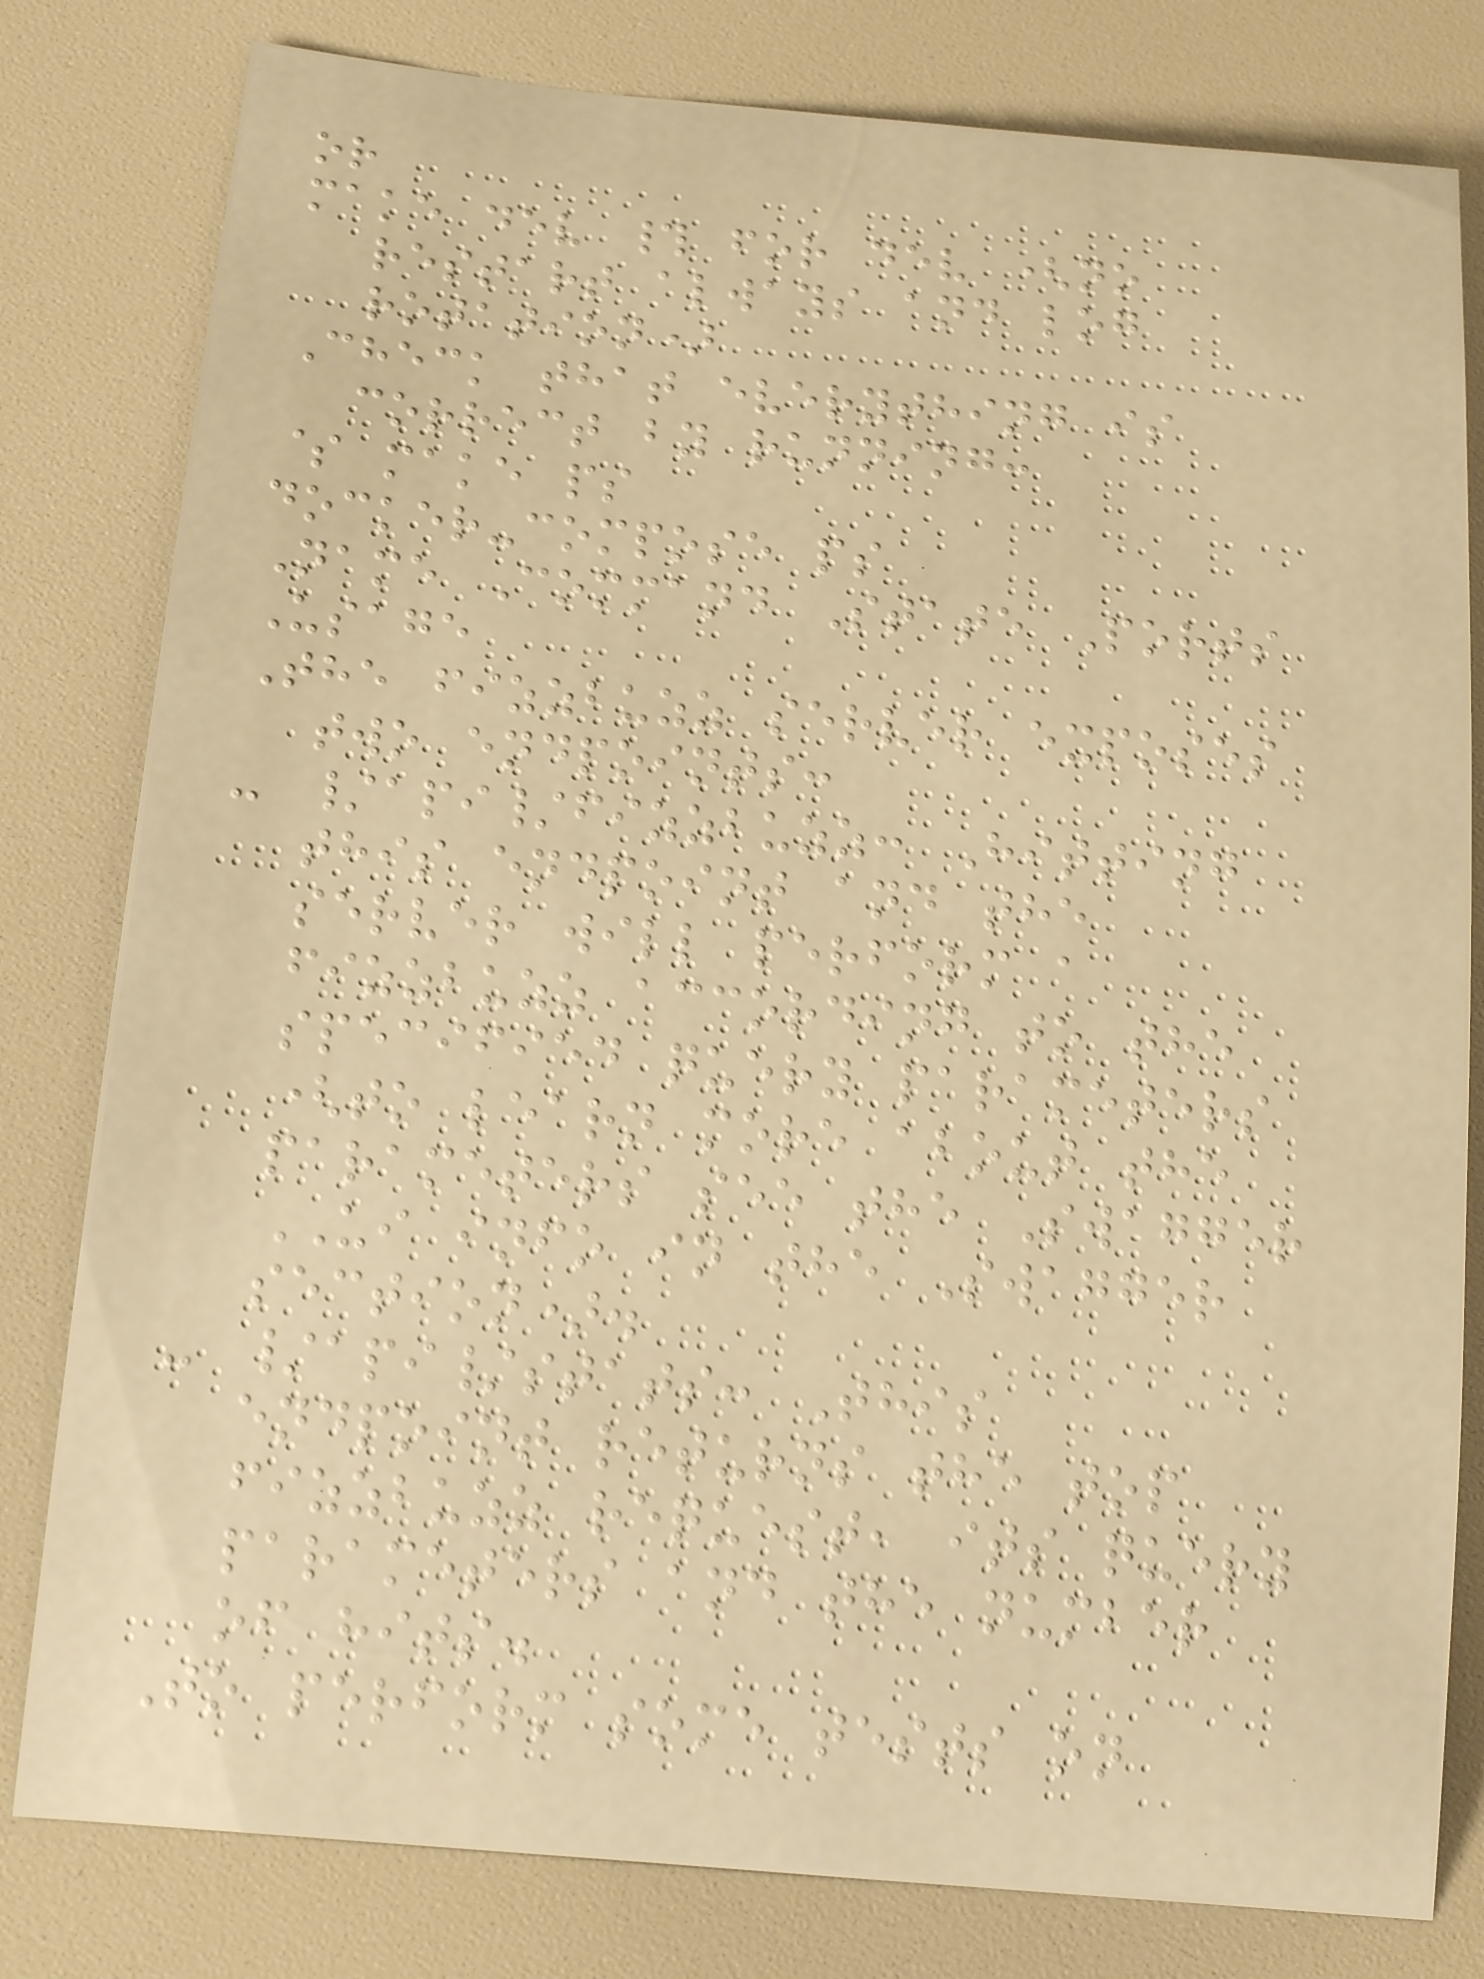or
make dev # for dev (no
restart always and log
rotation)
Check that everything is
correct by running:
$ make ps
docker-compose ps
Name Command State Ports
Usage
The fizzbuzz server exposes
two endpoints:
- /api/fizzbuzz: Hitting
this endpoint and the
server will perform a
fizzbuzz according to the
specified query parameters
(to learn more about the
parameters see the Swagger
UI info in the Swagger
section).
- /api/stats: This
endpoint returns the top
fizzbuzz request, its query
parameters and the number
of hits.
To perform some tests on
